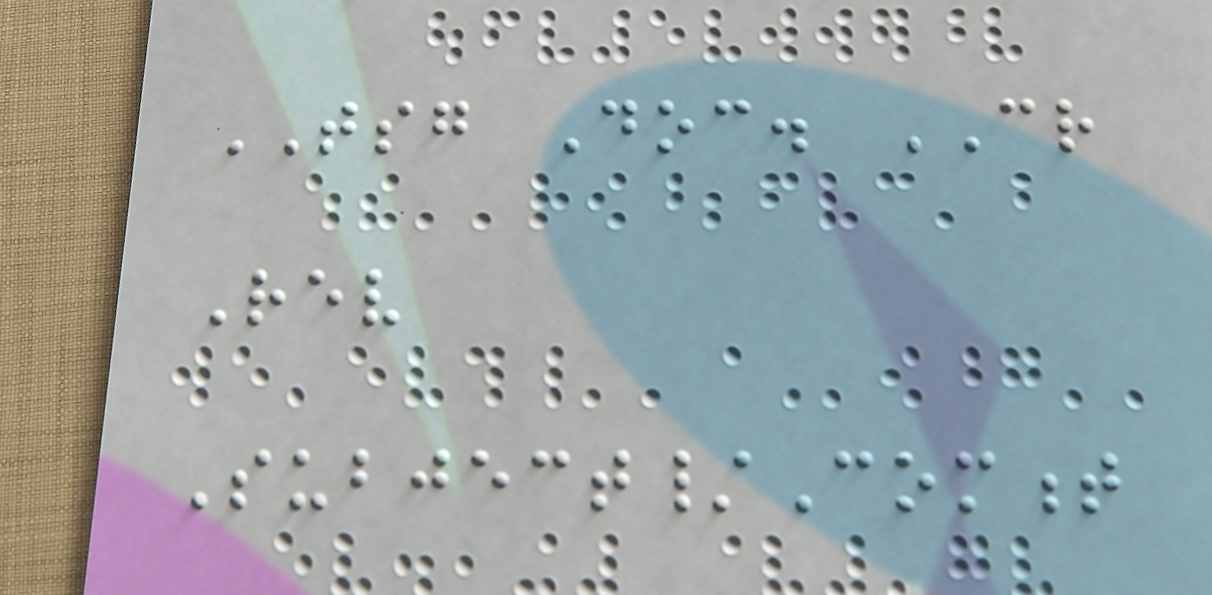TSG Doc. CR
Rev
Subject/Comment
